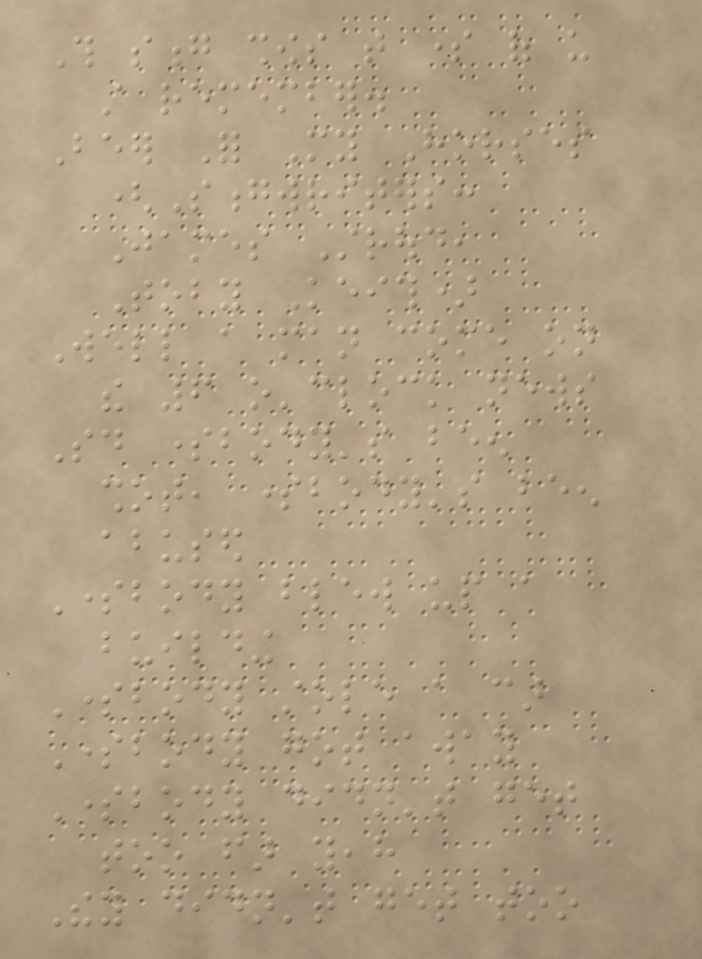This song shows that some of us
still remember.
Beer For My Horses
(Songwriters:
James Stroud,
Toby Keith)
Well a man come on
the 6 o'clock news
Said somebody's been
shot, somebody's been
abused
Somebody blew up a
building
Somebody stole a car
Somebody got away
Somebody didn't get
too far yeah
They didn't get too
